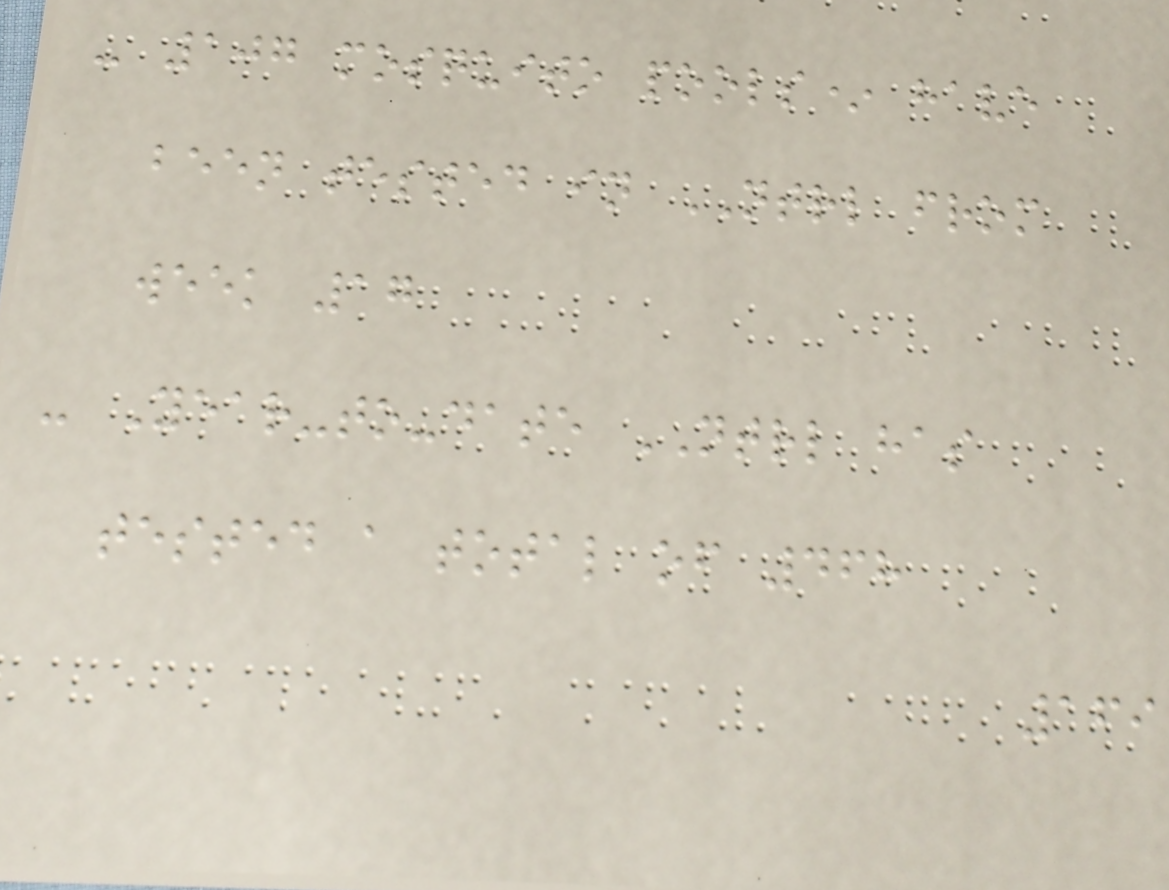- 107 mosquito pools* have
been tested in NTRL from
week 17
- Year-to-date NTRL has
tested a total of 468
169
